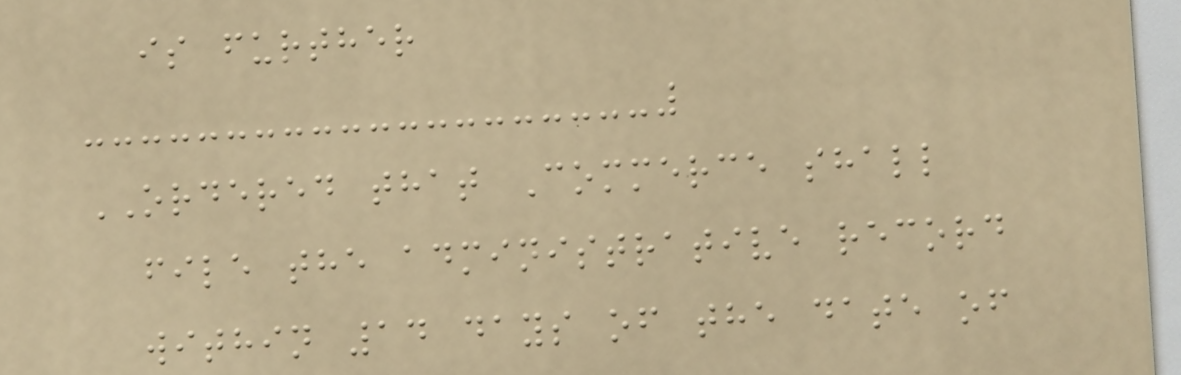is further
ORDERED that Commerce shall
file the administrative record
within 14 days of the date of
